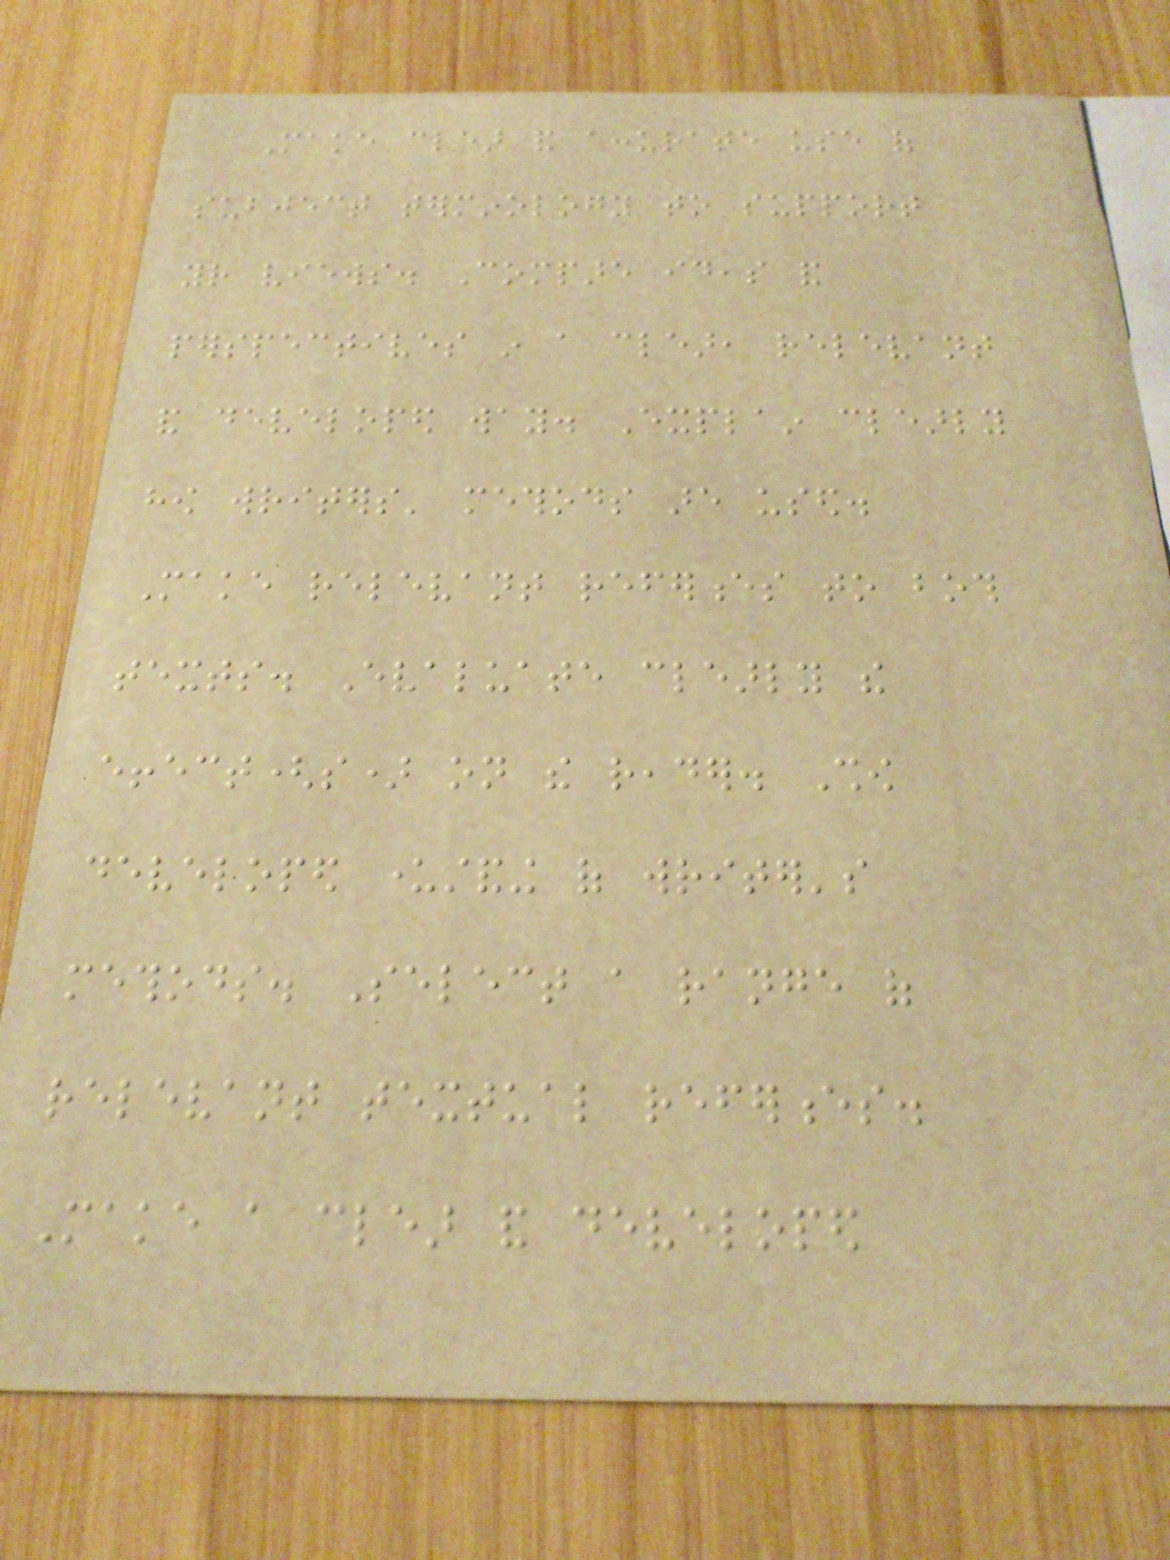Make clear and accurate use of
subject terminology to support
your views. Compare ideas and
perspectives in a clear, relevant
and developed way. Explain clearly
how writers' methods are used.
Make relevant references to both
texts. Evaluate clearly the
effect(s) on the reader. Show
developed understanding of writer's
methods. Select a range of
relevant textual references.
Make a clear and developed
